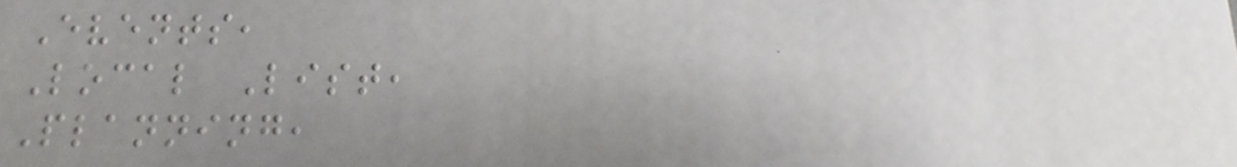Events,
Local List,
Planning,
